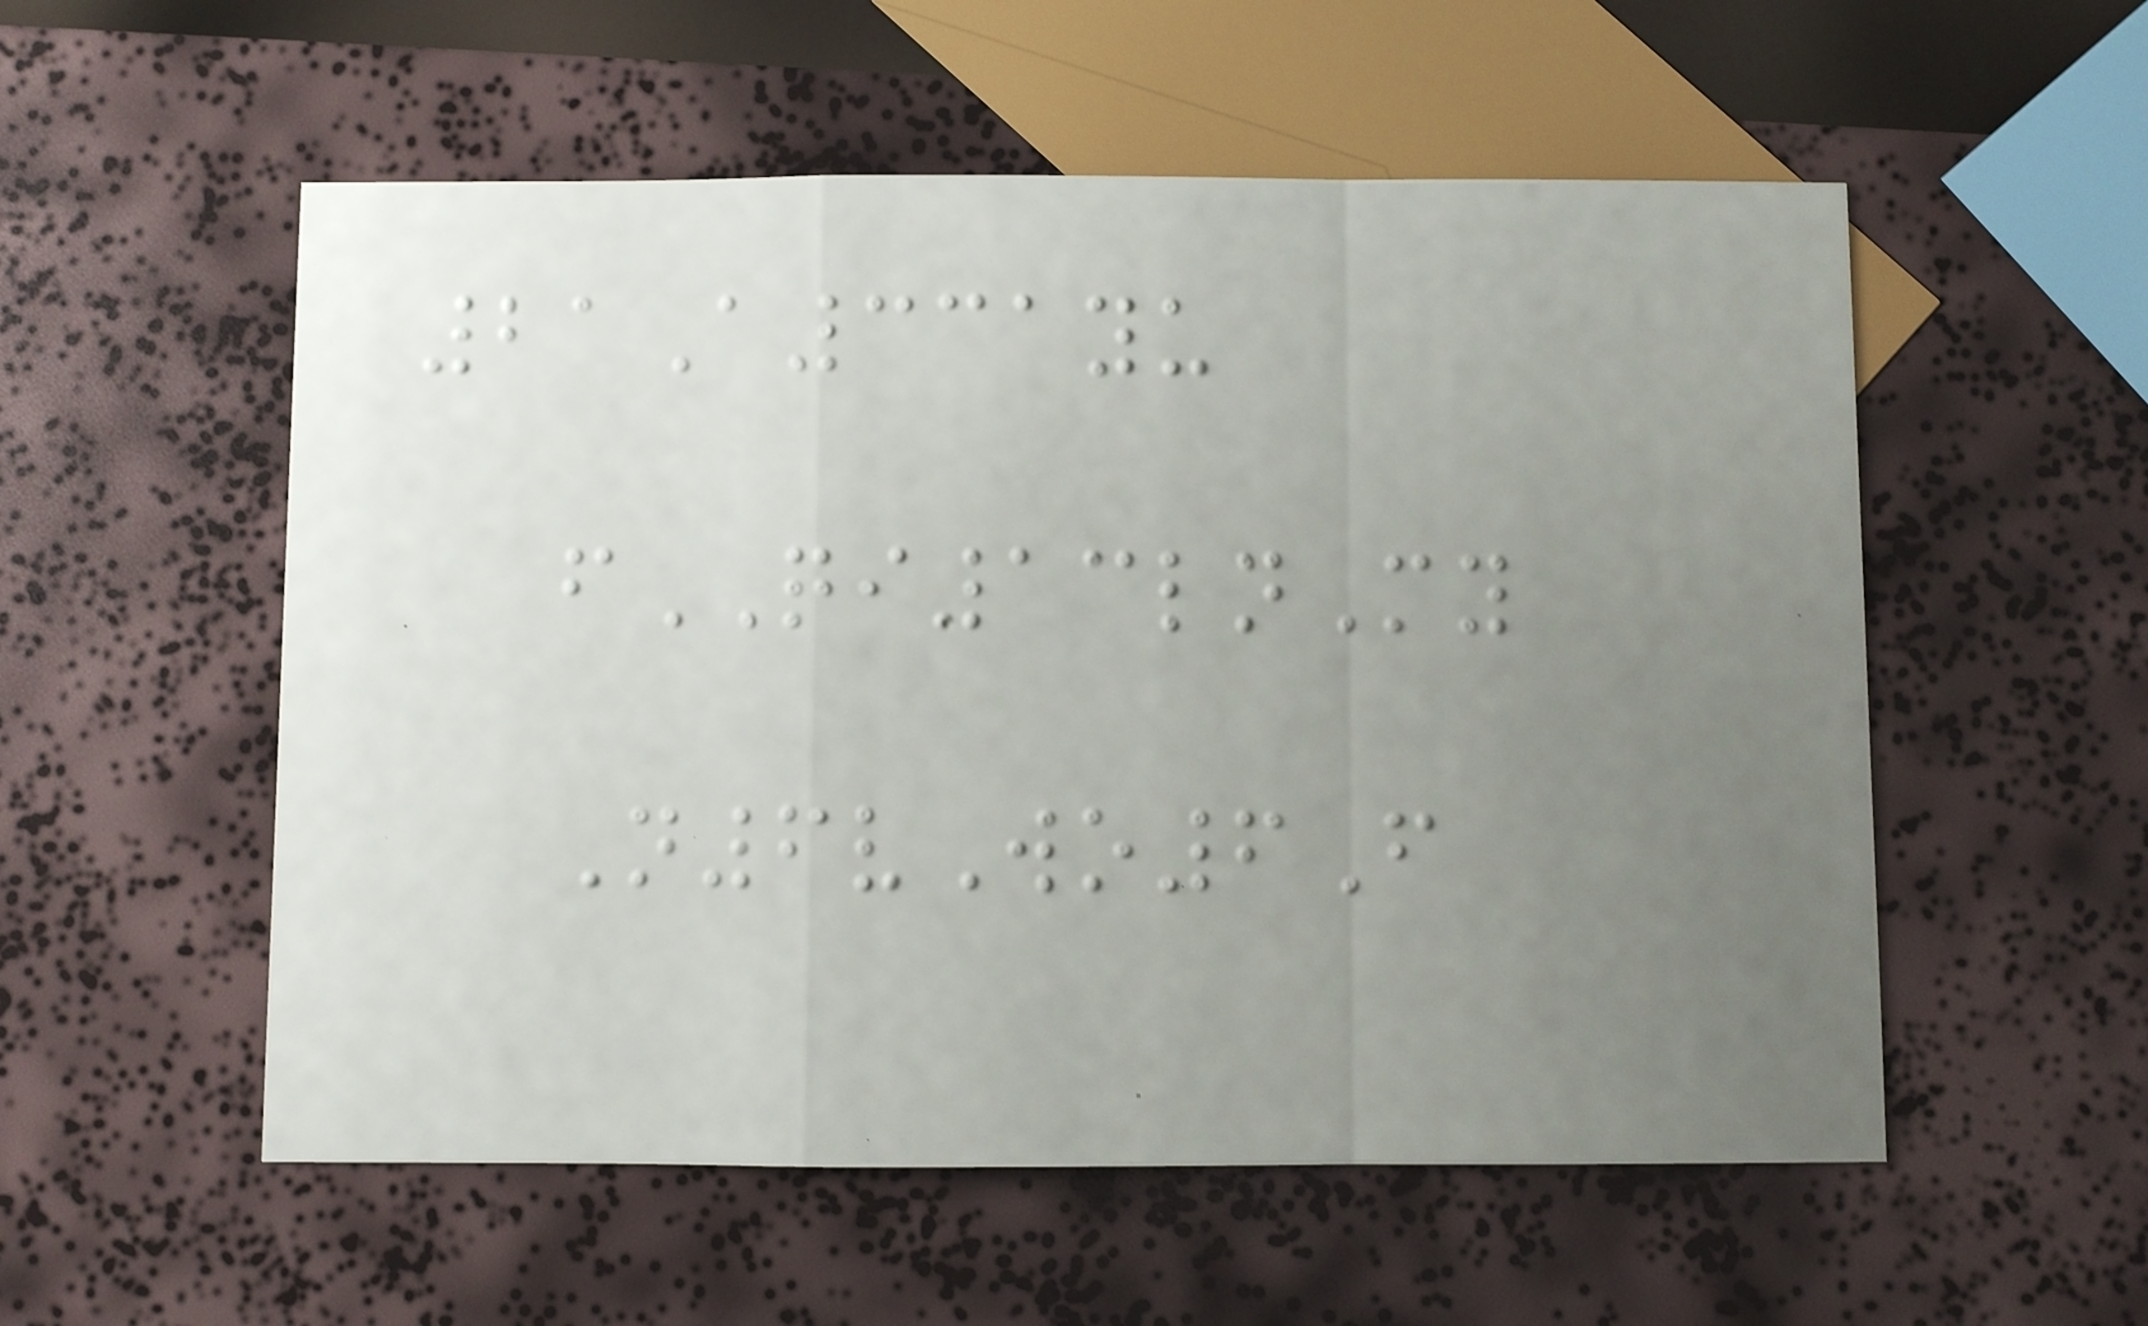21A331yu
fQI13lnMy
N6vWo6F
